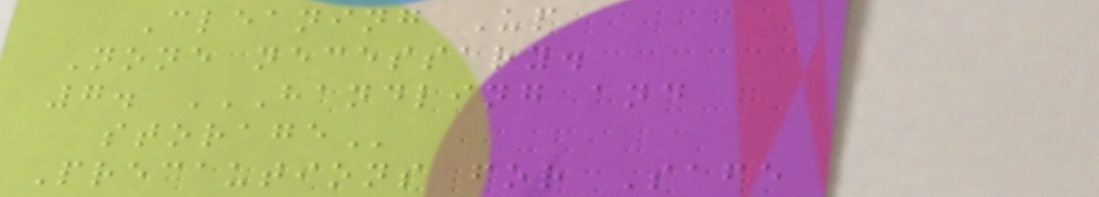Cleaning Up
None necessary.
7. HANDLING AND
STORAGE
Precautions for Safe
